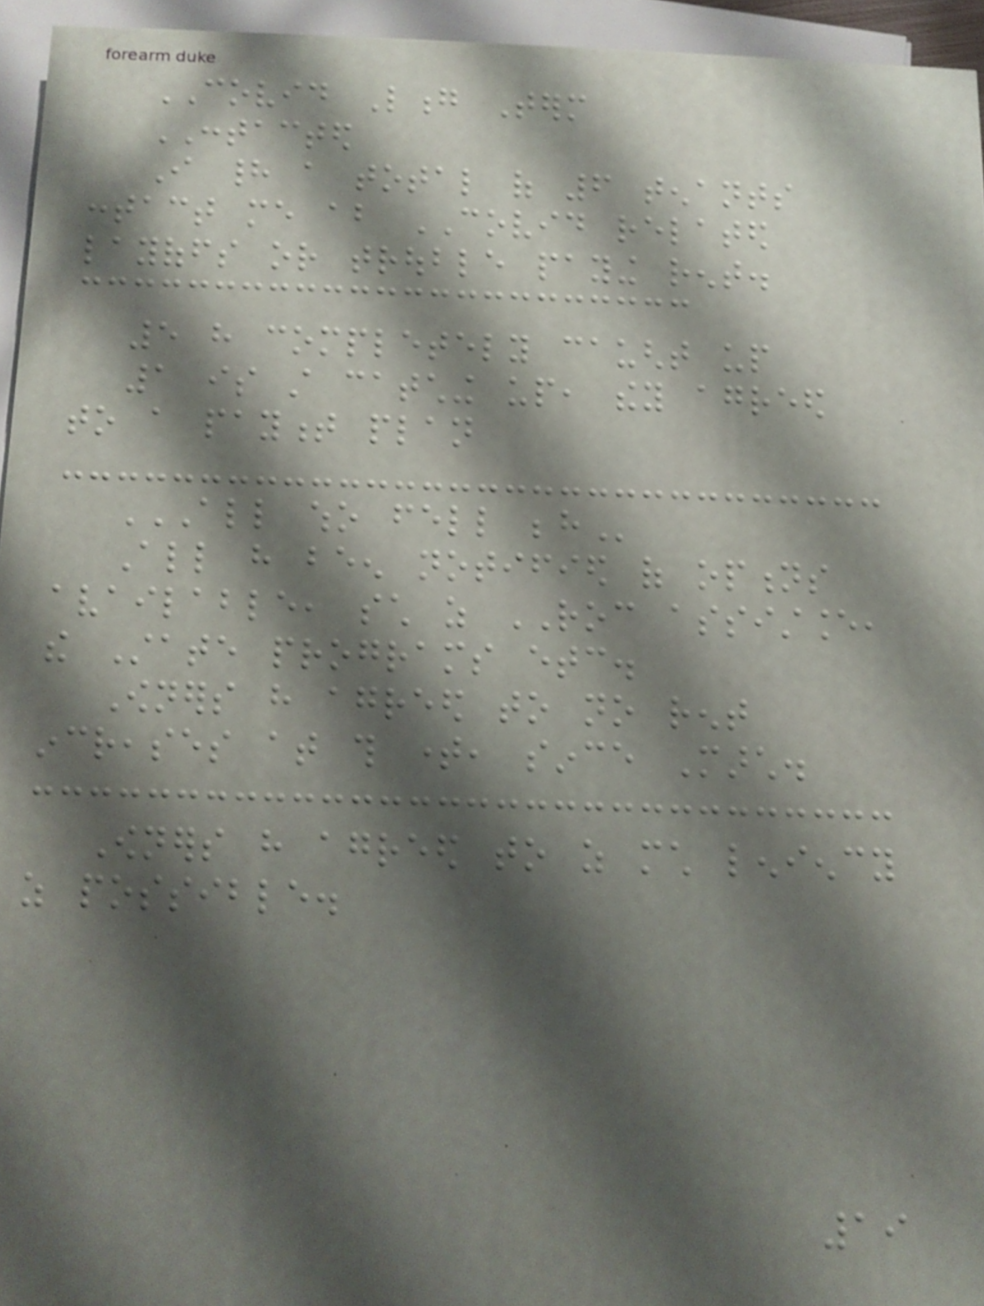COVID Long Term
CONTACTED
I had a total of 6 tenants
contact me about COVID related
layoffs or trouble paying rent.
5 have completely caught up
1 is still catching up, they agreed
to a payment plan
ALL WHO FELL BEHIND
All have been notified of options
available, such as ROC assistance,
the State programs etc.
Owners have agreed to no rent
increases at this time, since March.
Owners have agreed to as much leniency
as possible.
19
